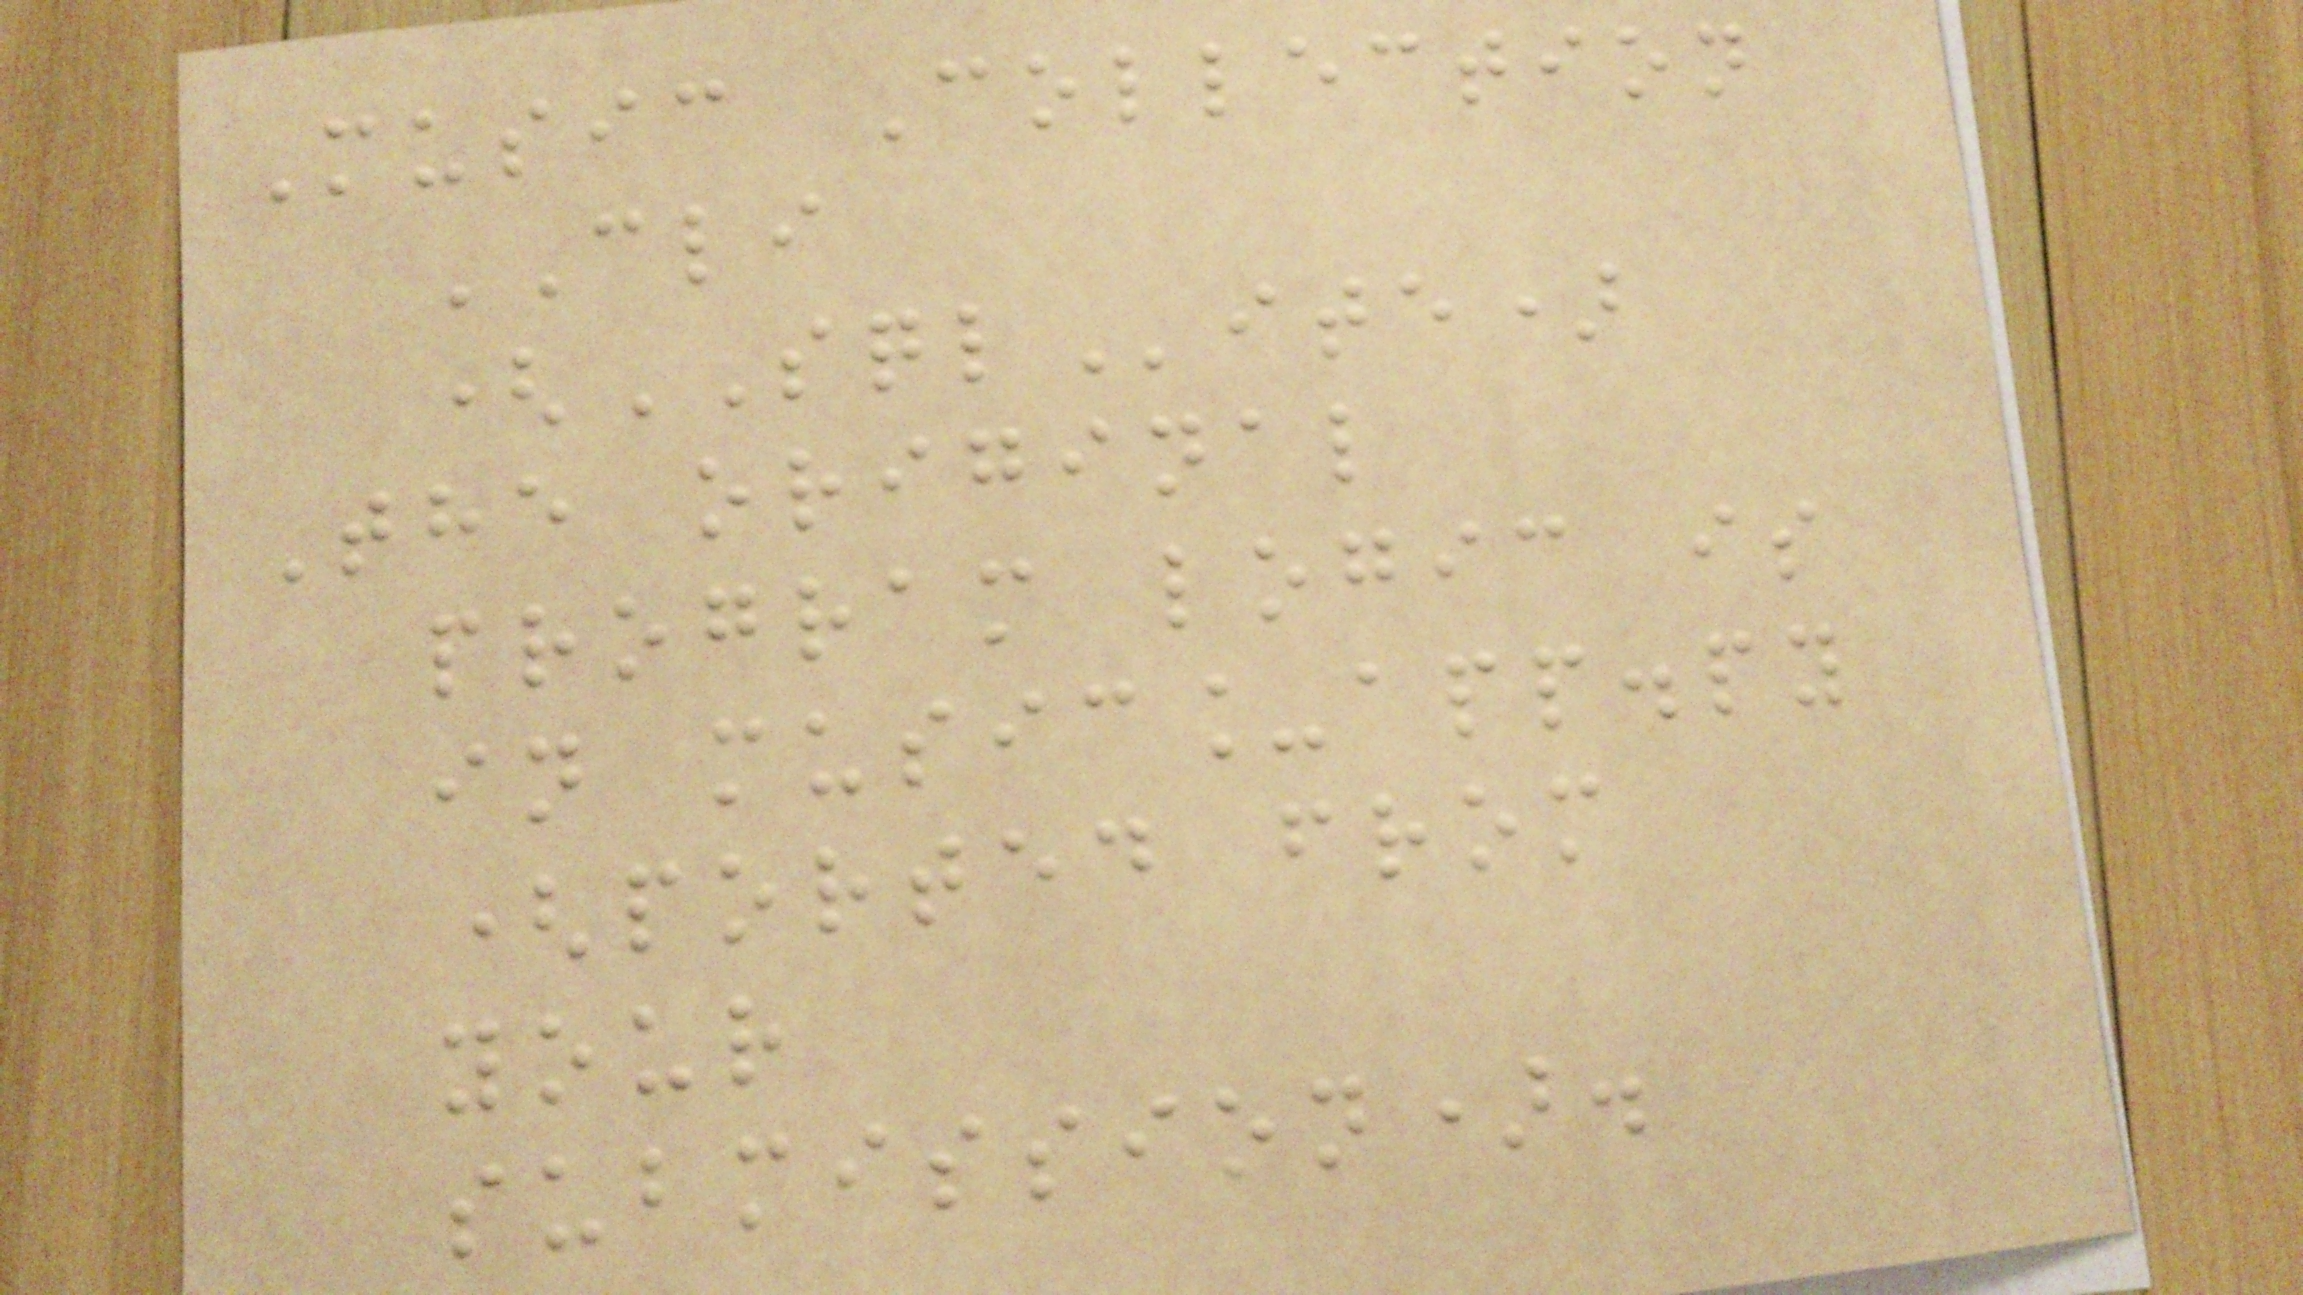Music Collection
CLI
(SQLite)
The original
program logic is
in music_app.py
(ported from
your
submission).
